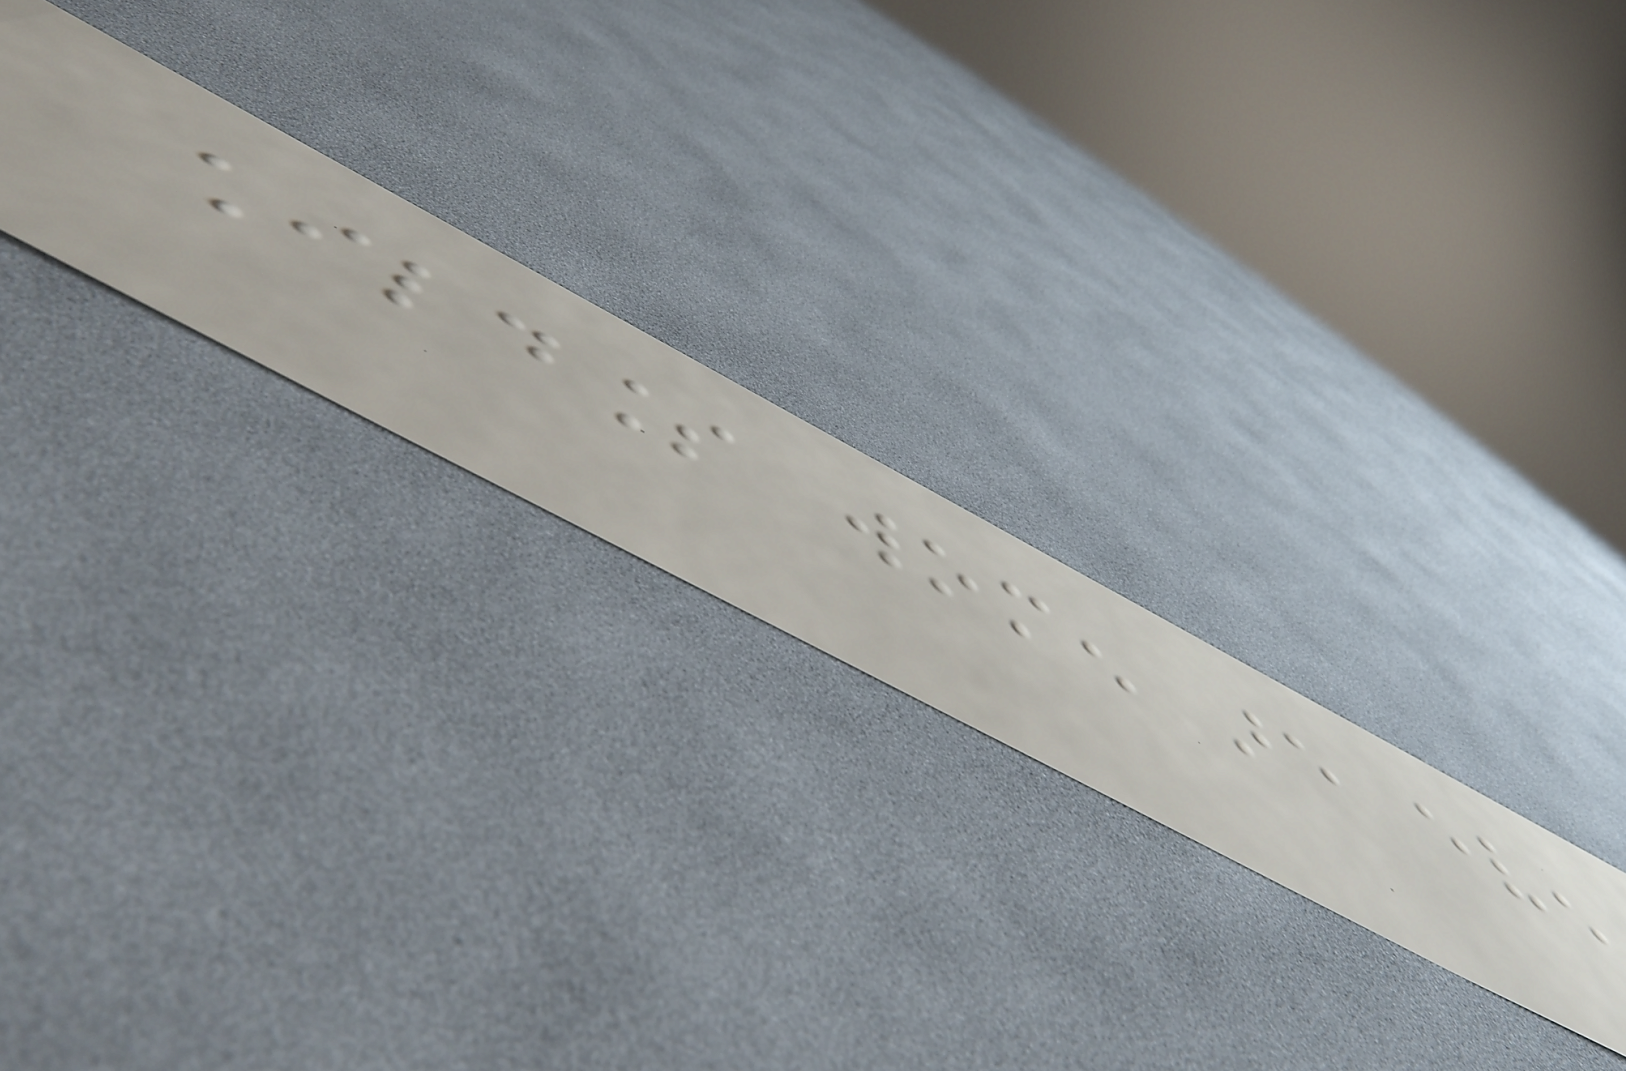childless women are even
